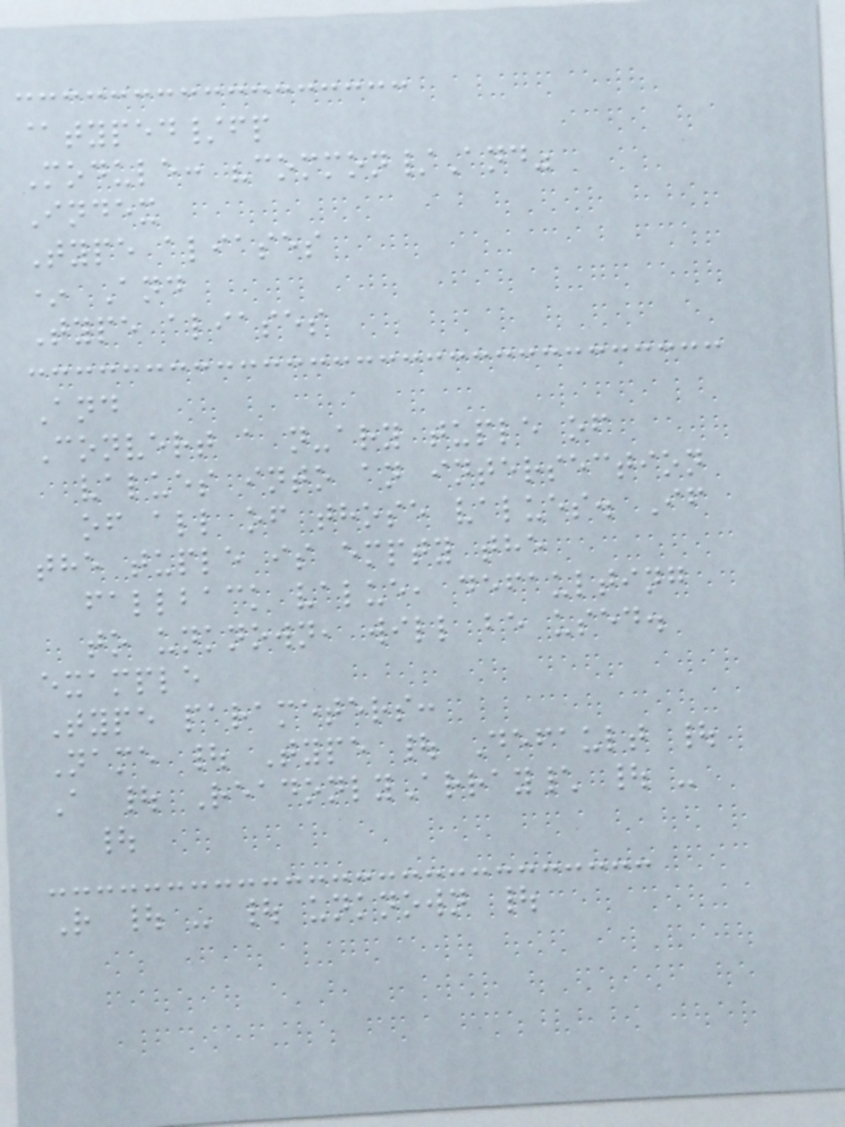@typed/fp
Module: "common/And"
Index
Type aliases
* And
Type aliases
And
Convert a n-ary tuple of
values into an intersection
of all of those values. If
the tuple is empty the
fallback value, defaulting
to unknown, will be used.
example
Type parameters:
Name | Type | Default |
A | ReadonlyArray\ | -
|
R | - | unknown |
